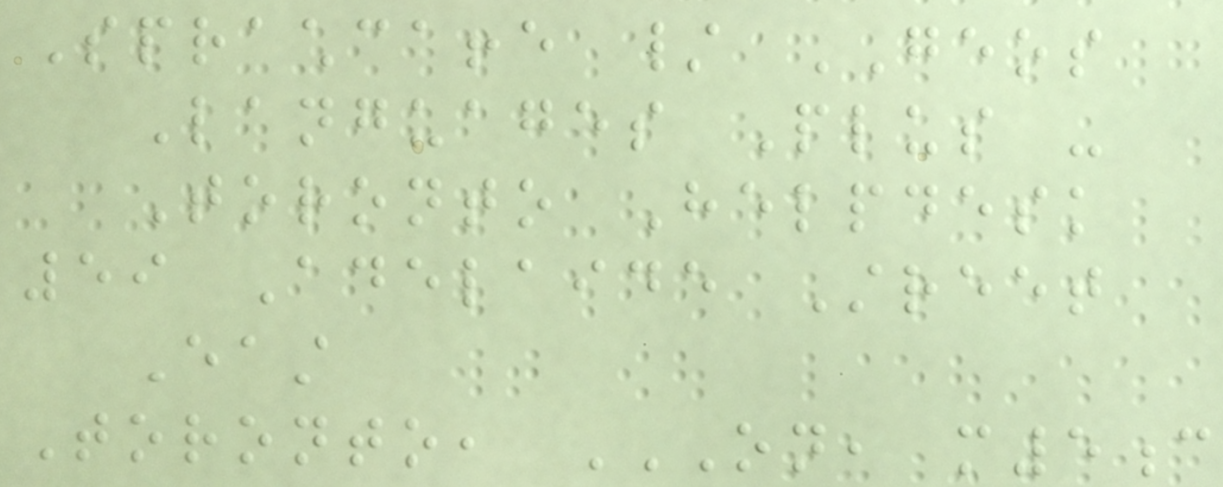Sprachcaffe / GEOS
Languages Plus -
Toronto Helpdesk
59 Adelaide Street
East
Toronto, ON, M5C
